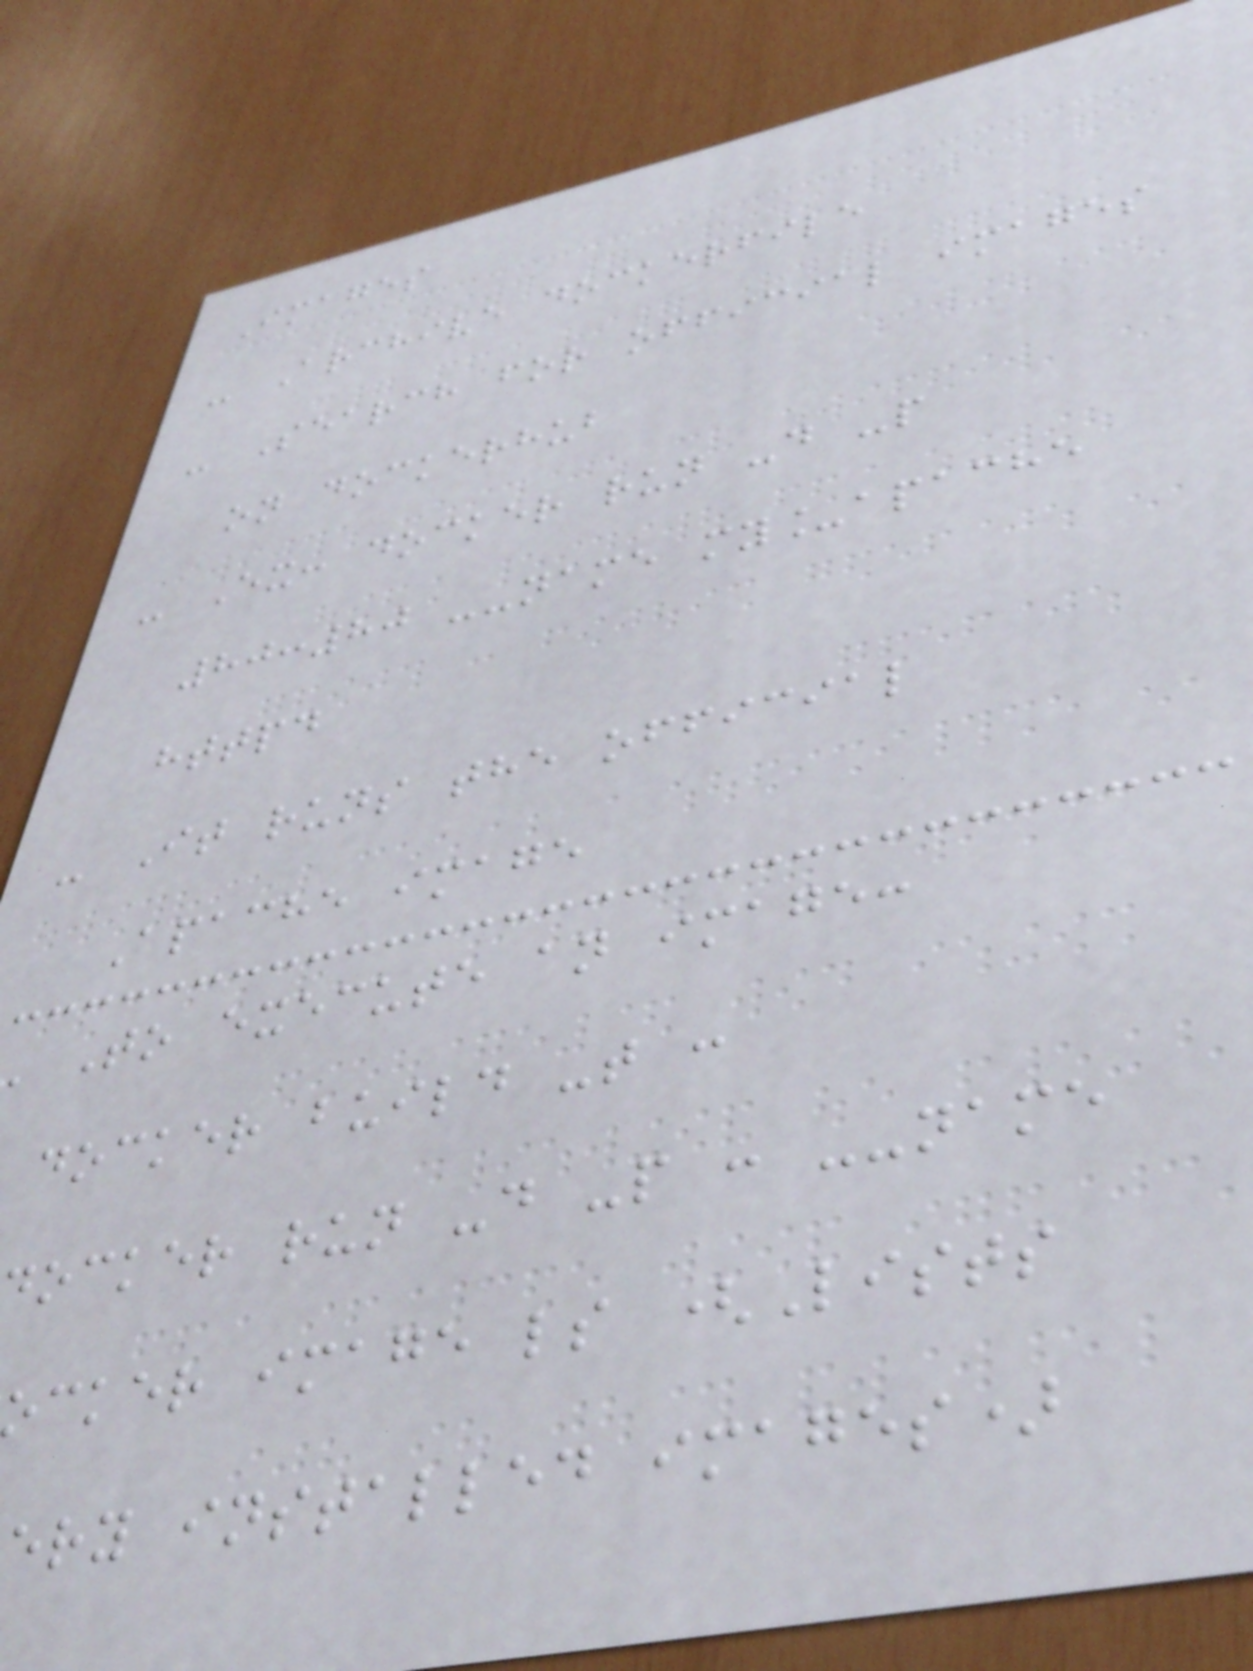Images
- Archive dockerfile
- Search for official images
on dockerhub
- Ex: docker run -d -p
80:80 --name my_apache
httpd
- It runs the official
Apache image
To execute an image:
docker build -t :
ocker run -d -p : --name
cker image ls (Lists
ery installed images)
